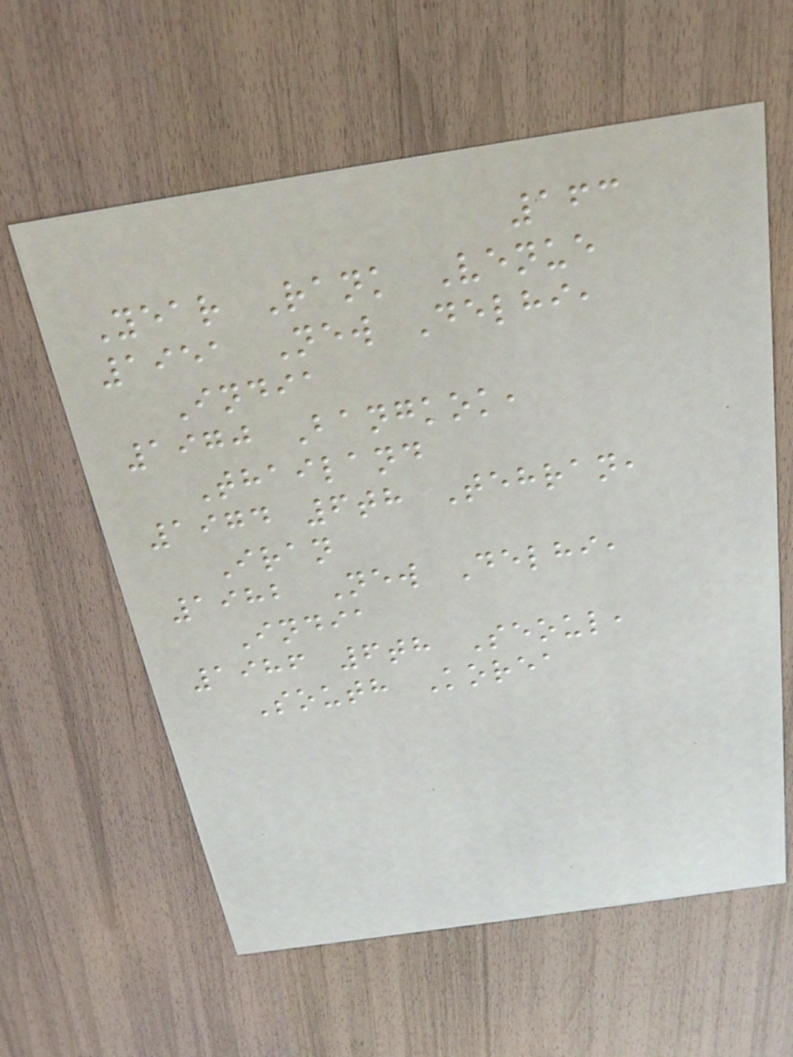163
Year Rank Venue
1951 New Delhi,
India
1970 Bangkok,
Thailand
1974 6th Tehran,
Iran
1982 New Delhi,
India
1986 6th Seoul,
South Korea
